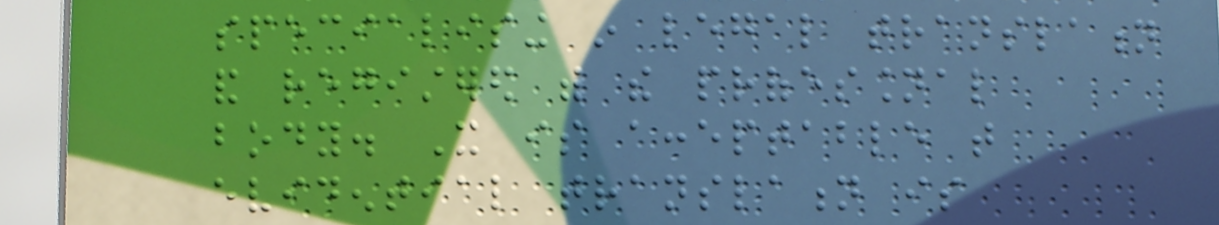specialising in legal translation
and registered with the professional
body. It is acceptable that
evidential translation is
